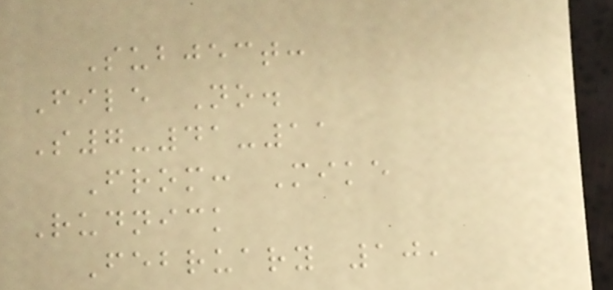Subject:
File No.
S7-41-11
From: Mike
Rudnick
February 10,
